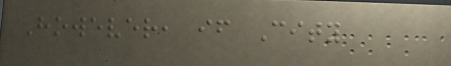However, if City
